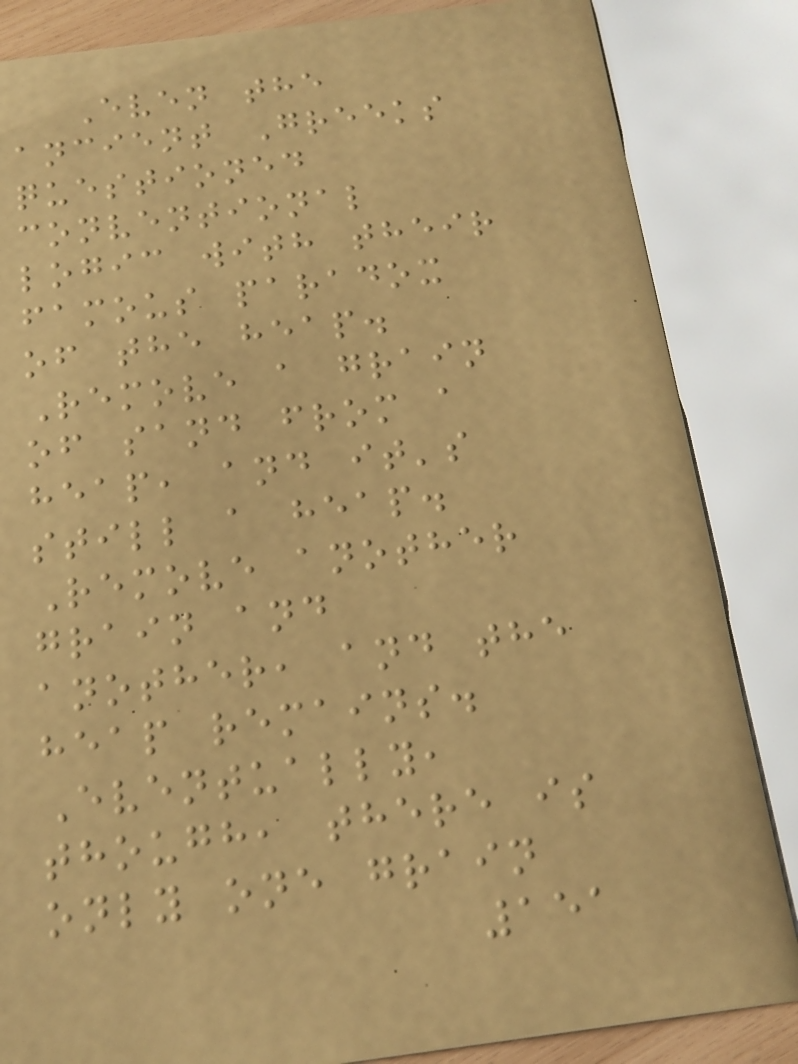Even the
ancient Greeks
questioned
conventional
logic with their
famous paradox
of the heap.
Remove a grain
of sand from a
heap, and it's
still a heap.
Remove another
grain and
another, and the
heap remains.
Eventually,
though, there is
only one grain
151
